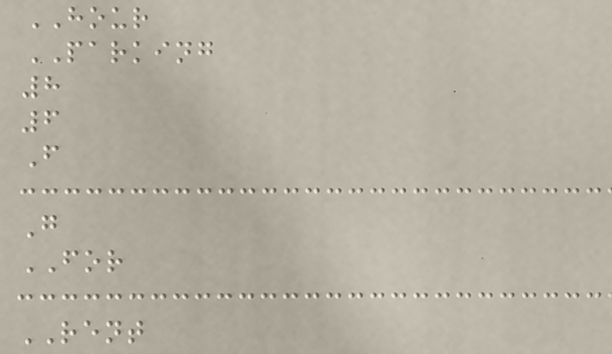HOUR
PARKING
8
6
F
G
FOR
RENT
